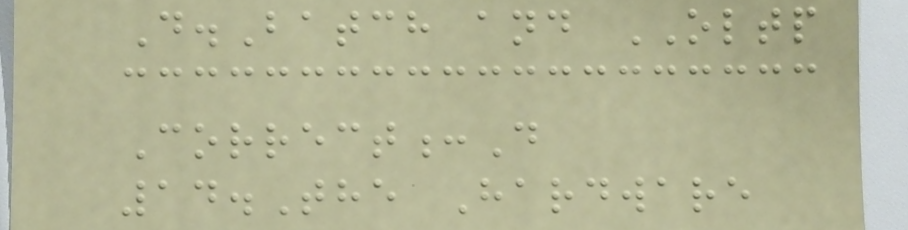D.Batch and OLTP
Correct:D
14.The Hardware
